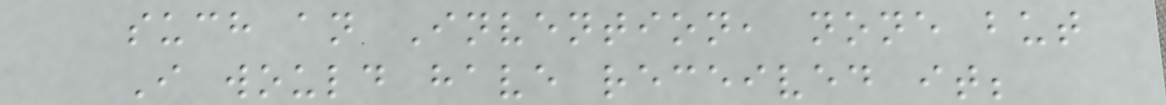such an Invention, none but
I would have received it;
